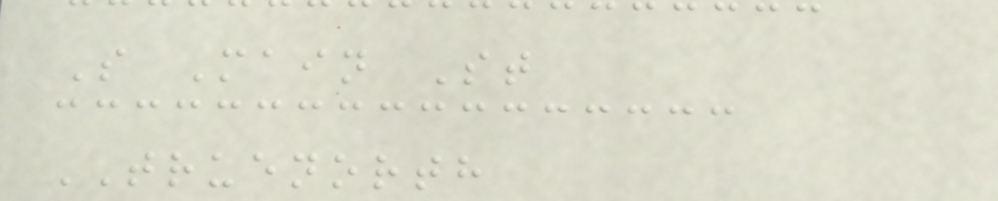S Main St
TRUENORTH
